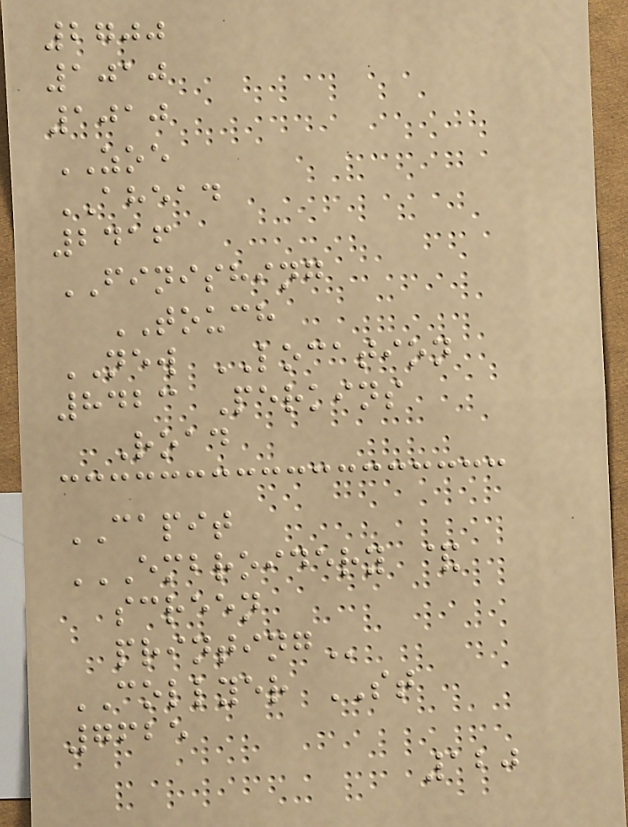2700
1010
1010
ZOE
AHEAD
2416
FINISHING
TOUCH
NEW LOCATION
8423 Perkins
Road
CAPIT
EMBROIDERY &
SCREEN
PRINTING
COLLYER ST
7625
120
